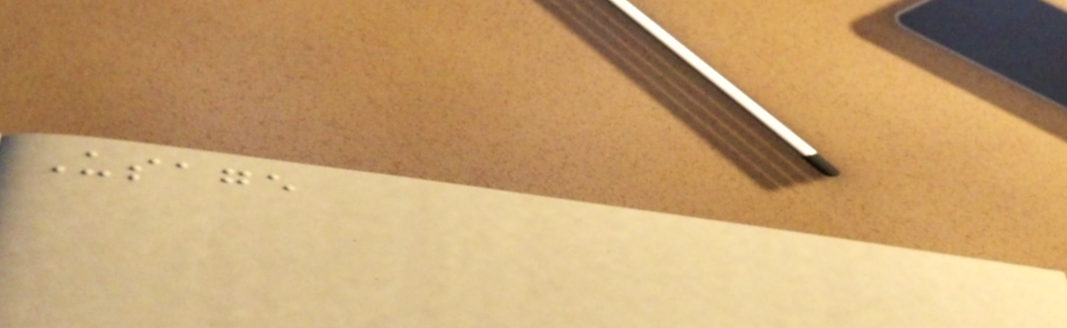Usage
